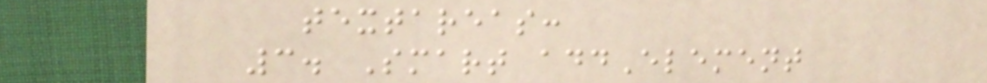textareas:
3. Smart addElement
